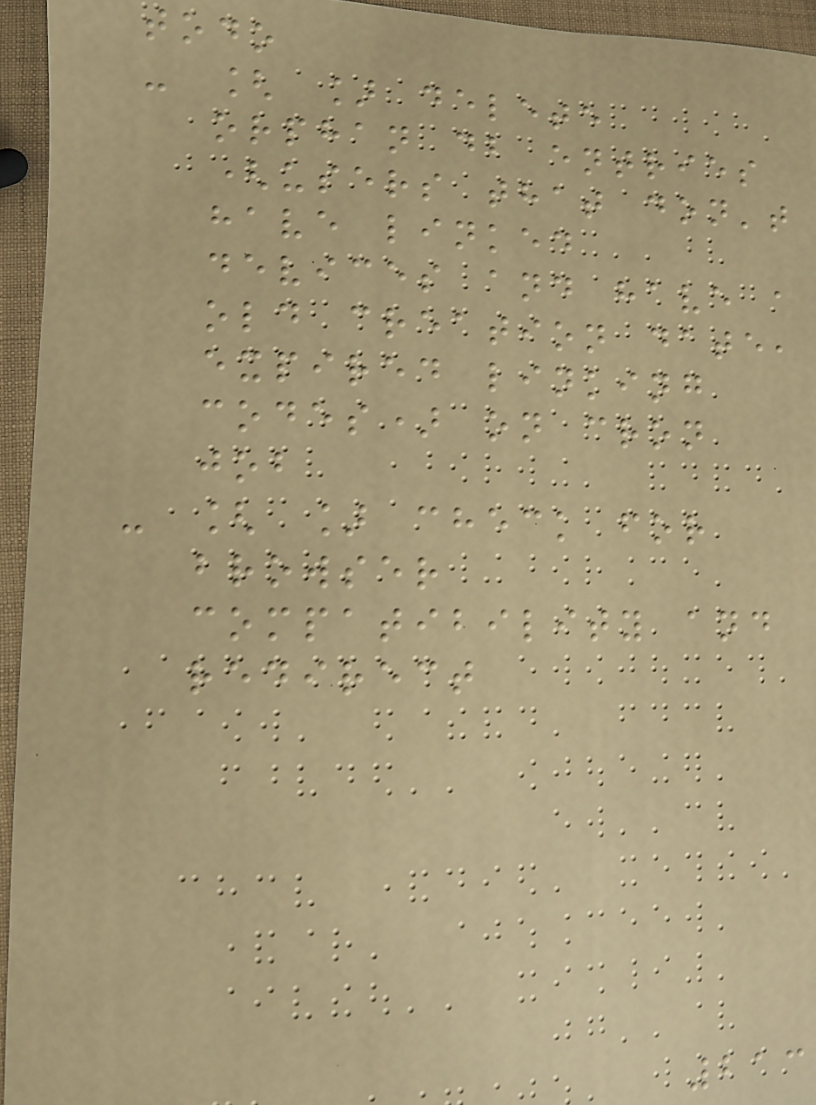todo
- [ ] delete
orphan db entries
(users that don't
have linked
devices and have a
old creation date,
expired linking
codes) on cron
job
- [ ] check for
browser
compatibility and
redirect
213
